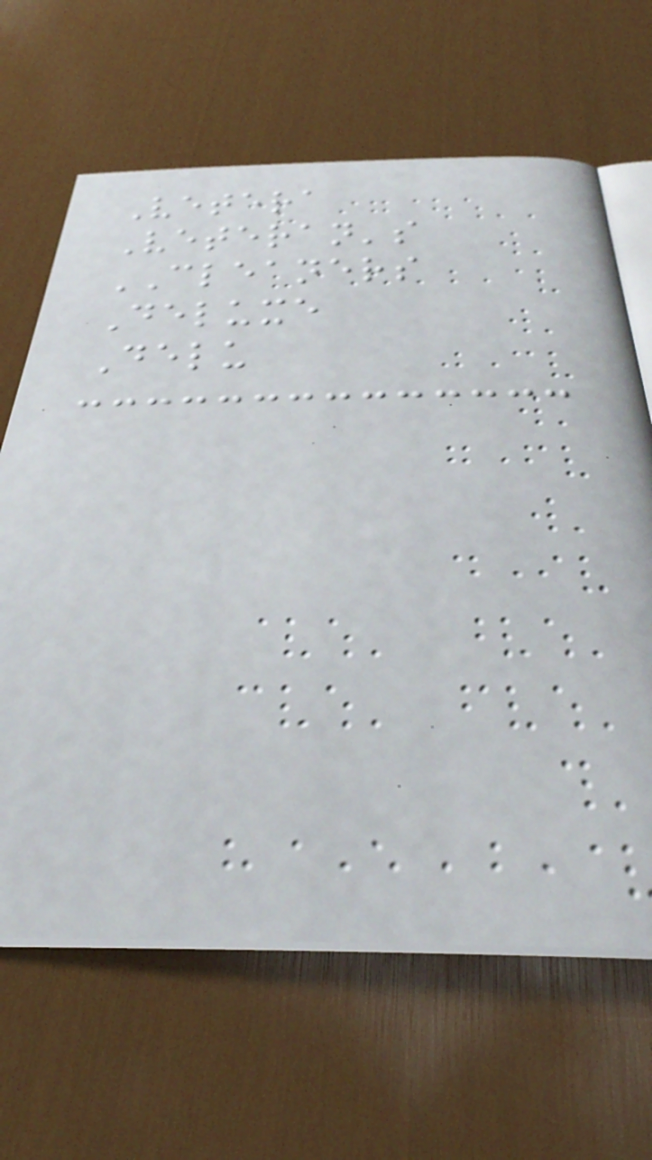Vetera
Veteran's
CLEANERS
Deluxe
Delu
